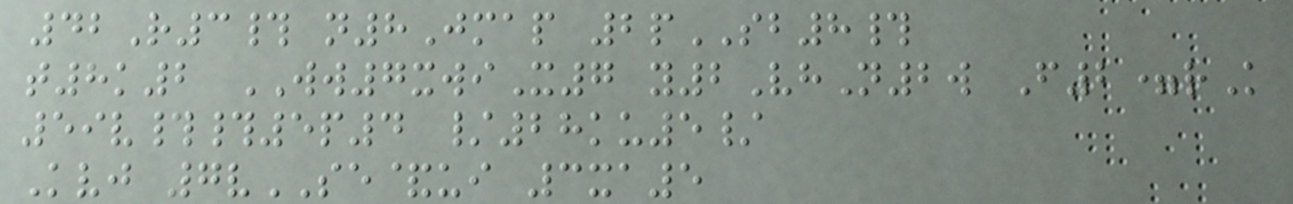42R3# n8Jmap 2pSB8#
t8k2 WW7xwiX7 y2VhN2w F2=rK
59v##5p4 /28ku5/
Kvj 7vSE&ui 3xa5
